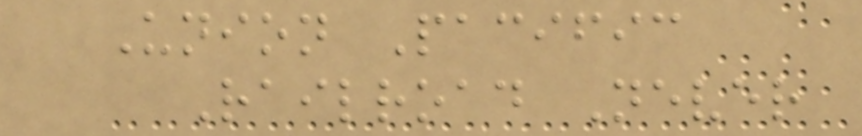Union Pacific
Railroad Never
